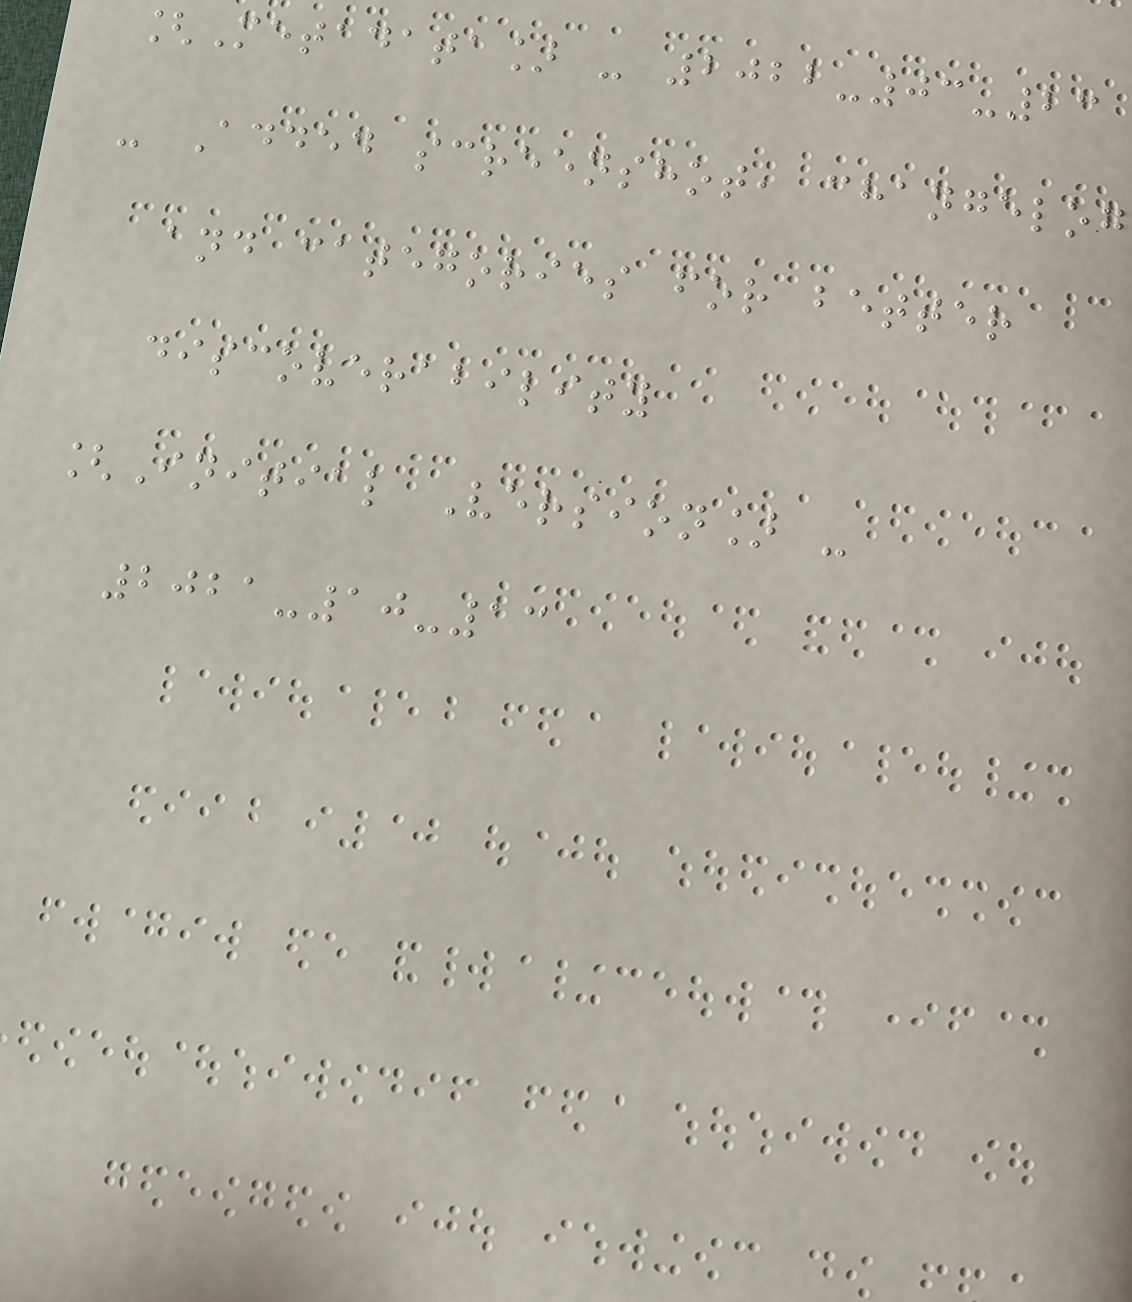[Metadata] - 2022-03-23
- Added screenshot, changelog
and categories for better
discoverability
[Initial Version] -
2021-10-13
